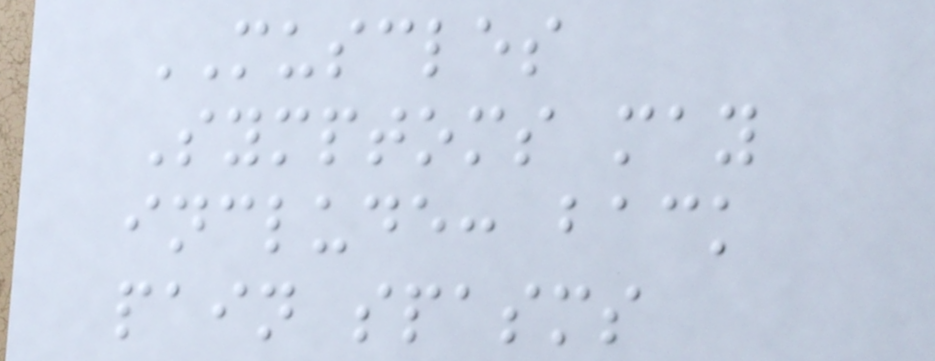MUSCLES
Symptoms may
include: back
pain spasms
